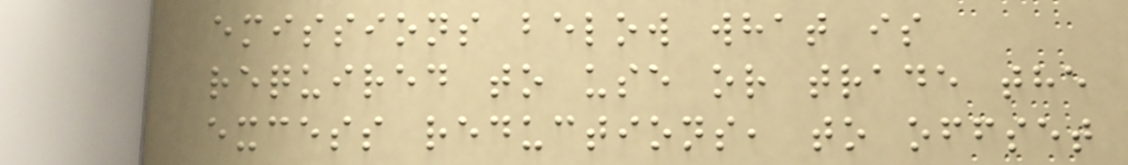emissions below what is
required to use or trade the
excess reductions, to offset
